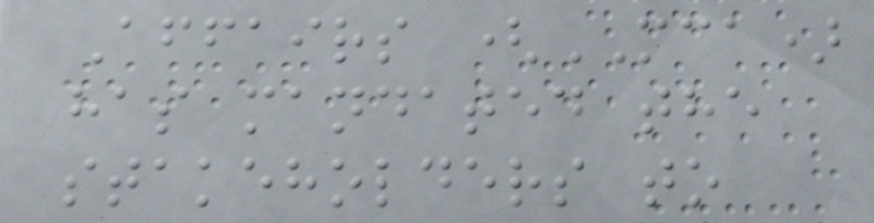Affairs (MCA)
has mandated the
stakeholders to
